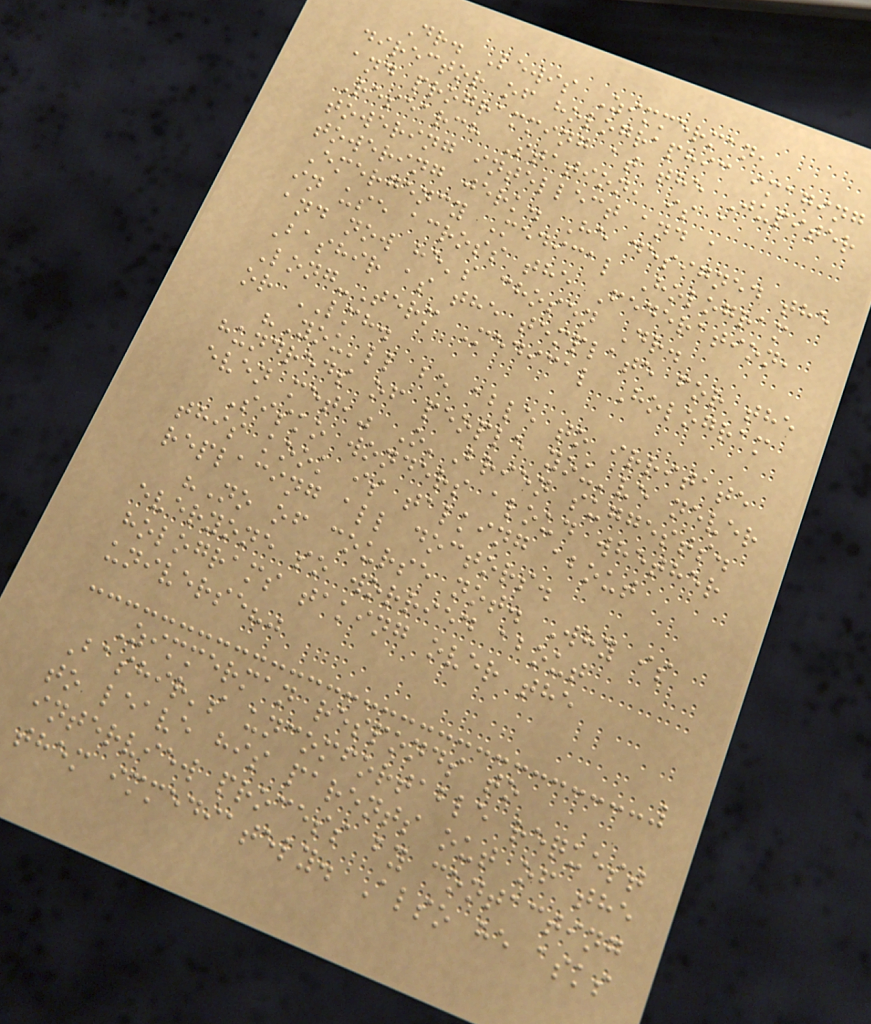Dr. Lewis Zimmerman,
director of holographic imaging
and programming at the Jupiter
Research Station, is a
towering intellect and a
towering jerk. He designed the
Emergency Medical Hologram
in use across the Federation,
and now he's chosen Dr.
Bashir as the template for the
Long-Term Medical Hologram
or LMH.
"You'll be able to irritate
hundreds of people you've never
even met," O'Brien suggests.
Sisko wonders aloud whether
this kook is talking about
replacing all doctors.
"No of course not. Why is
everyone so worried about
holograms taking over the
universe?"
Zimmerman responds to
Bashir's uncomfortable request
to leave his parents out of the
interview process by contacting
them immediately. Also he asks
